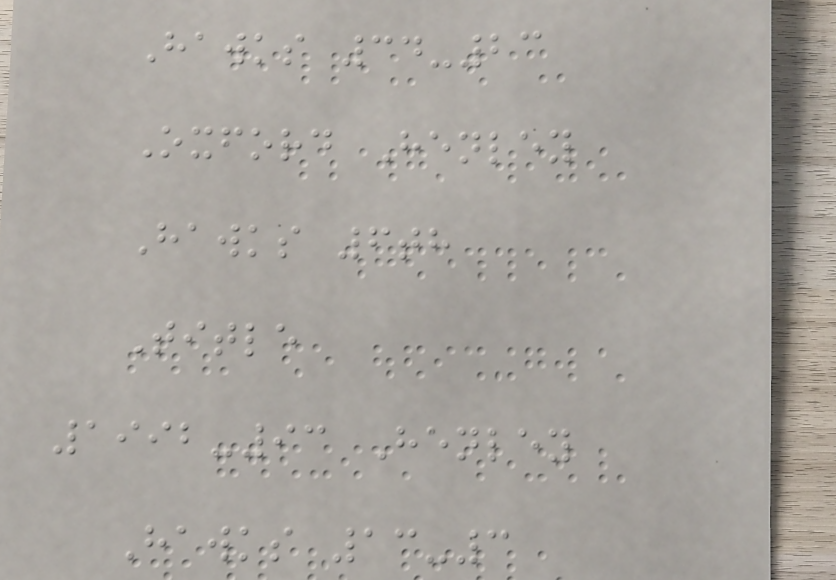Hawks 34-23
Oxford Henley
Hawks 6th
Title
1992-93 Henley
Hawks 13-3
